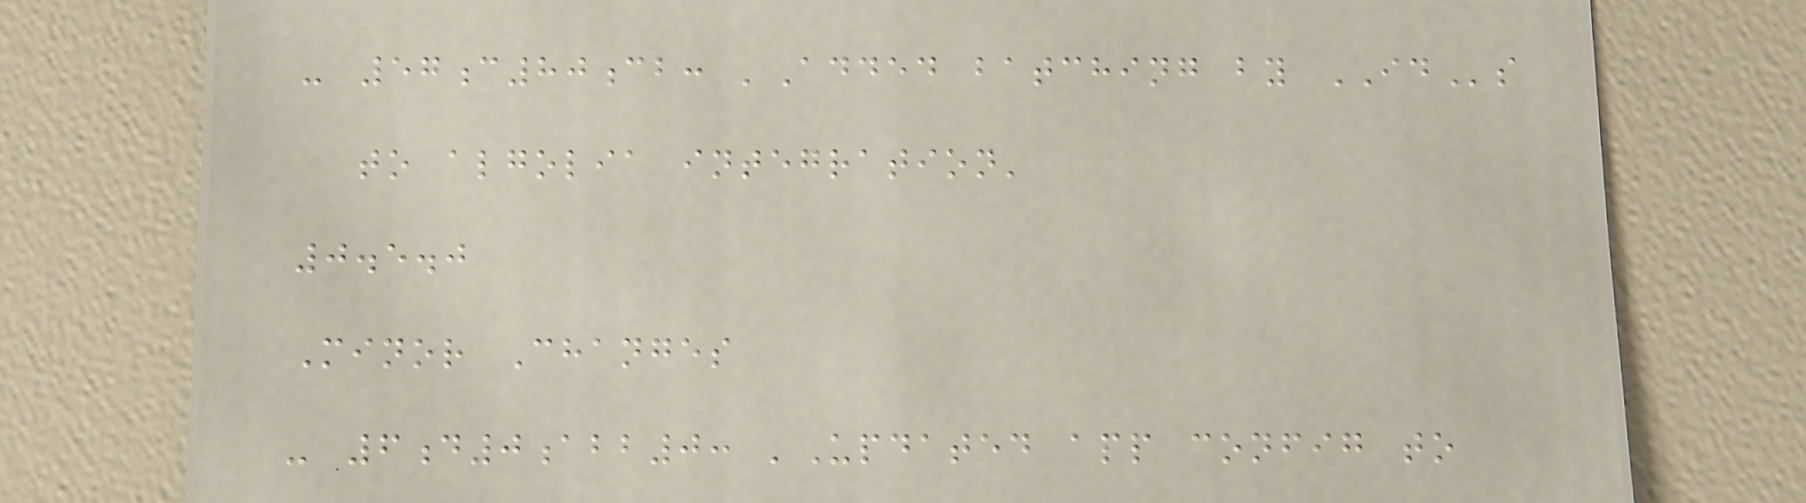- 57c80cb: 'Added batching by IDs
to algolia integration'
0.5.0
Minor Changes
- 6d0abb0: 'Updated app config to
